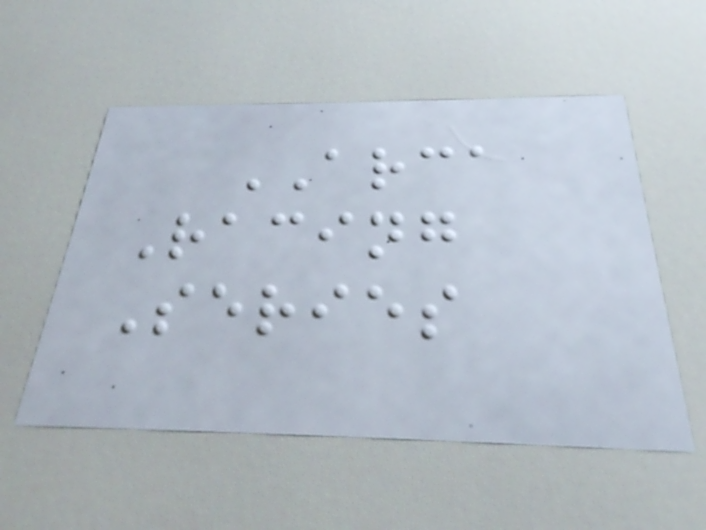ARCA
Racing
Series
